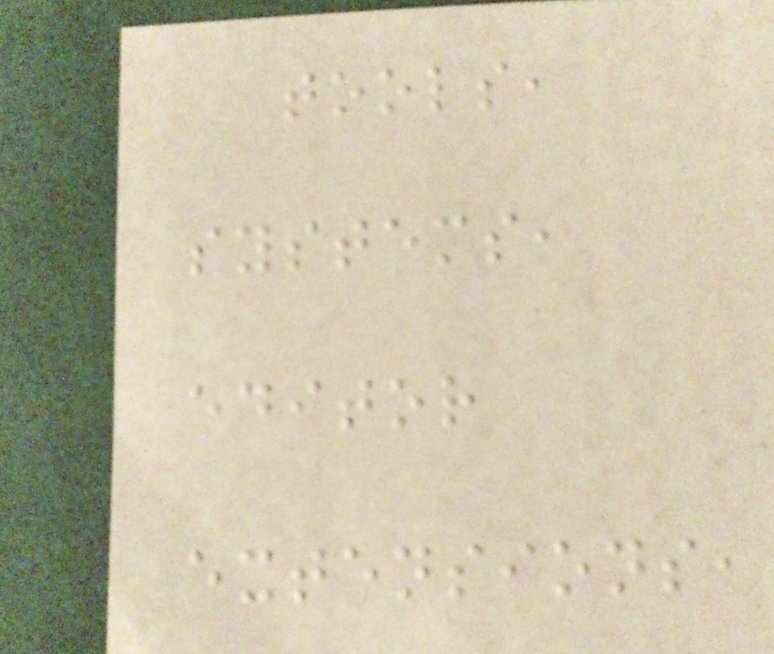tools,
systems,
editor
extensions,
